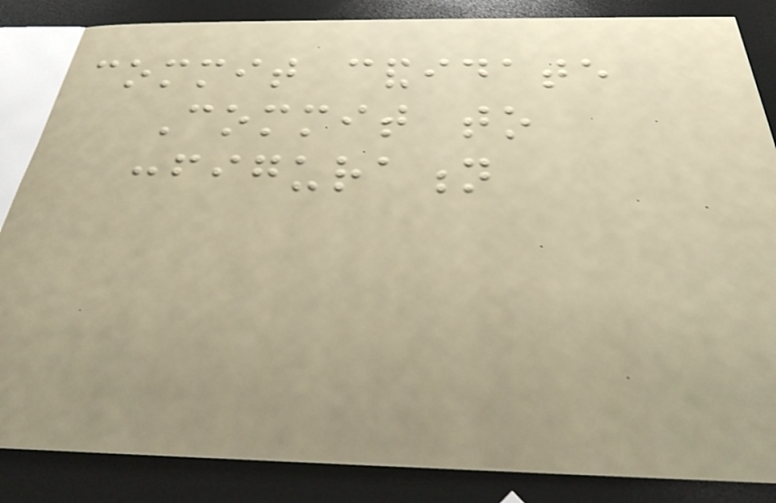commit candidate
Commit to
configuration
